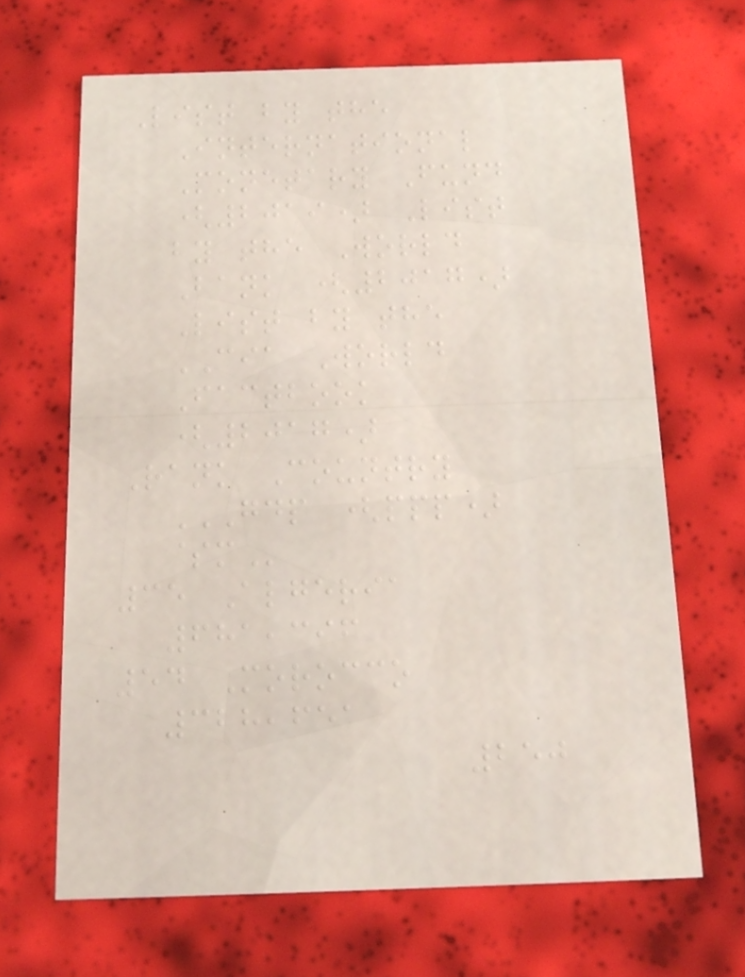List by the
International
Monetary Fund
(2019) List
by the World
Bank (2017)
List by the
CIA World
Factbook
(2017)
Rank Country
GDP (PPP)
$M
35 Algeria
681,396
54 Morocco
328,651
250
